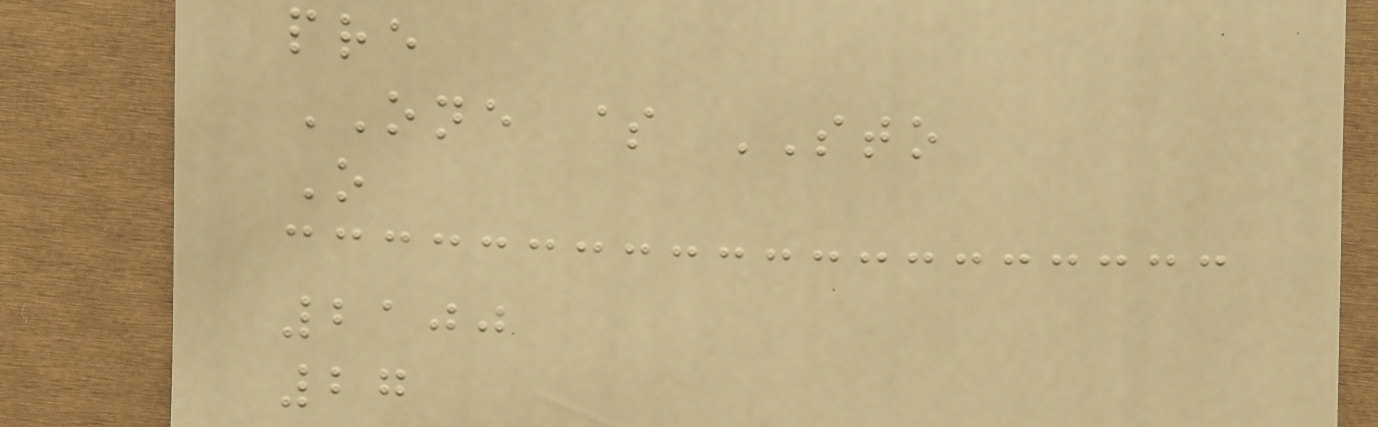pre
ONE $ STO
O
2100
27
